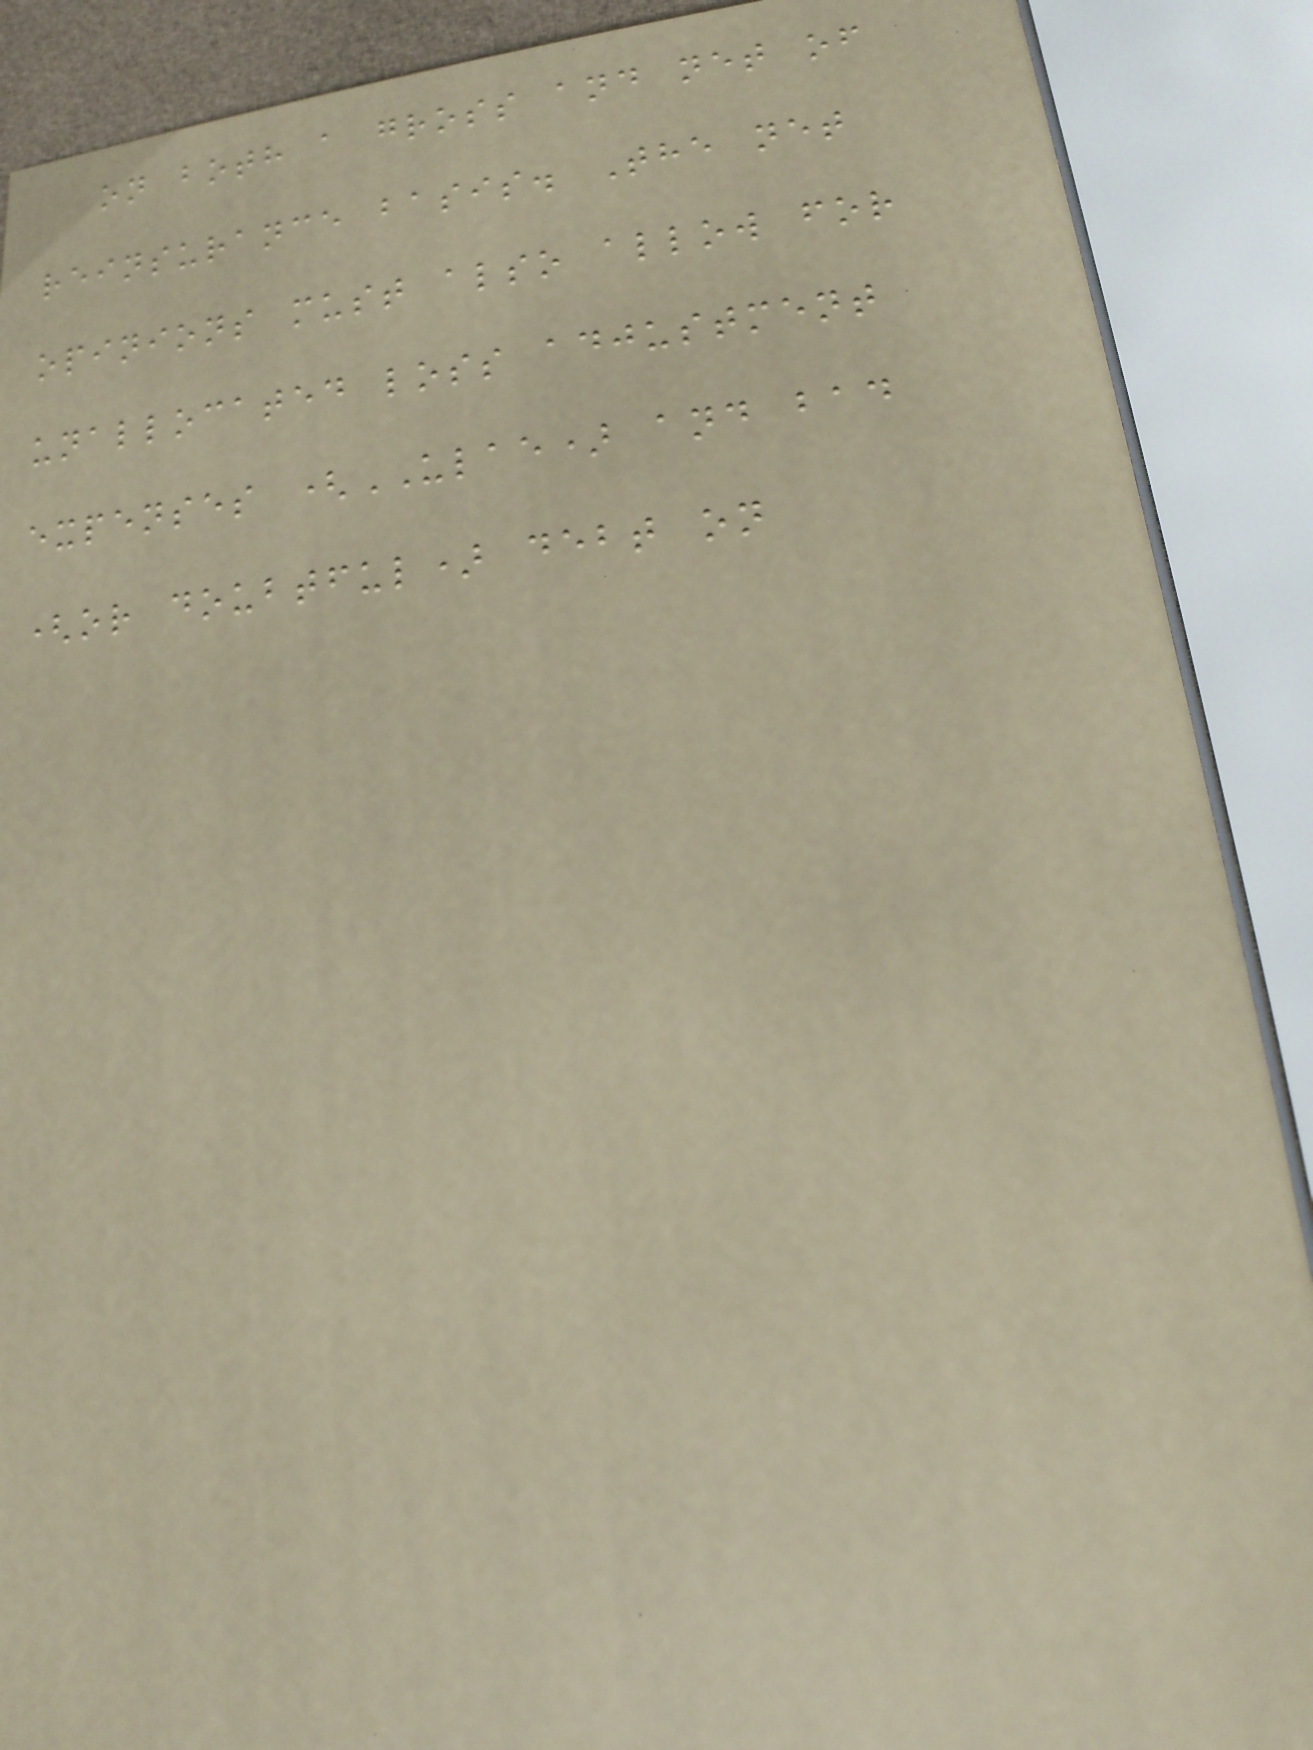on both a gross and net of
reinsurance basis. The net
opinions must also allow for
unallocated loss adjustment
expenses (ULAE) and bad
(or doubtful) debt on
